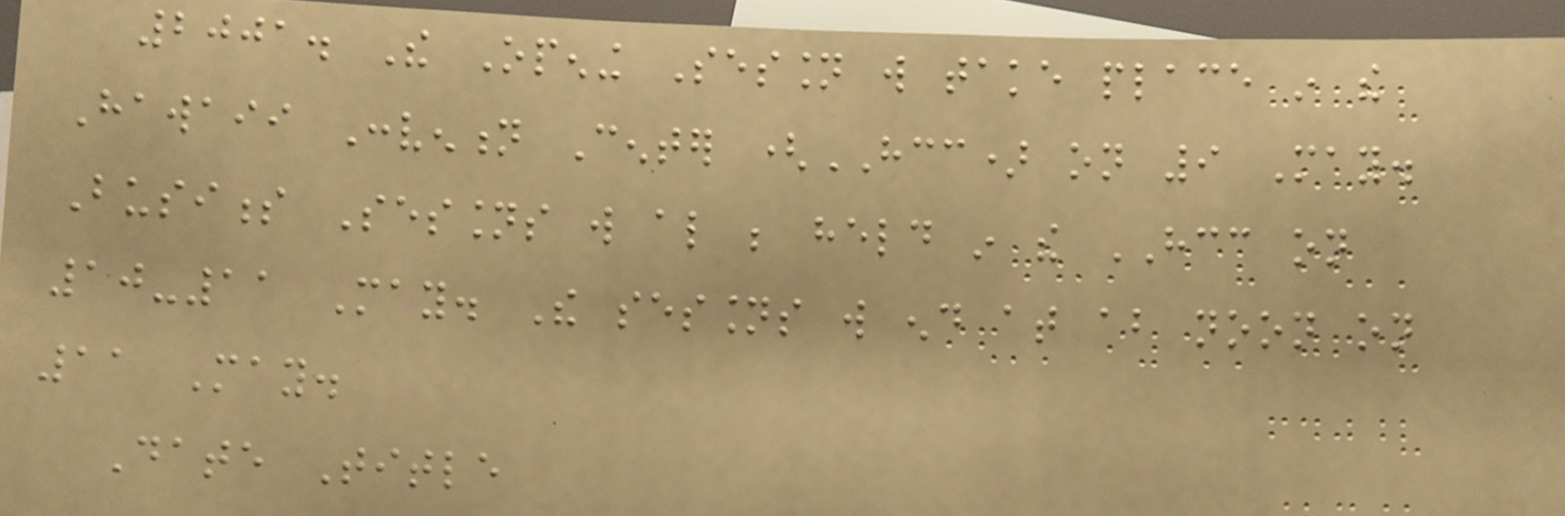2001. The Opening Session will take place in the
Hawaii Convention Center (HCC) on 9 May.
Business Sessions will also be held in the HCC on
10-11 May. The sessions will end at about noon on
11 May.
Date Title
